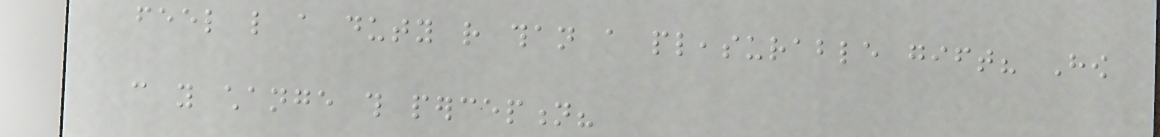feel like a duty rather than a pleasurable gift? How
can you change this perception?
